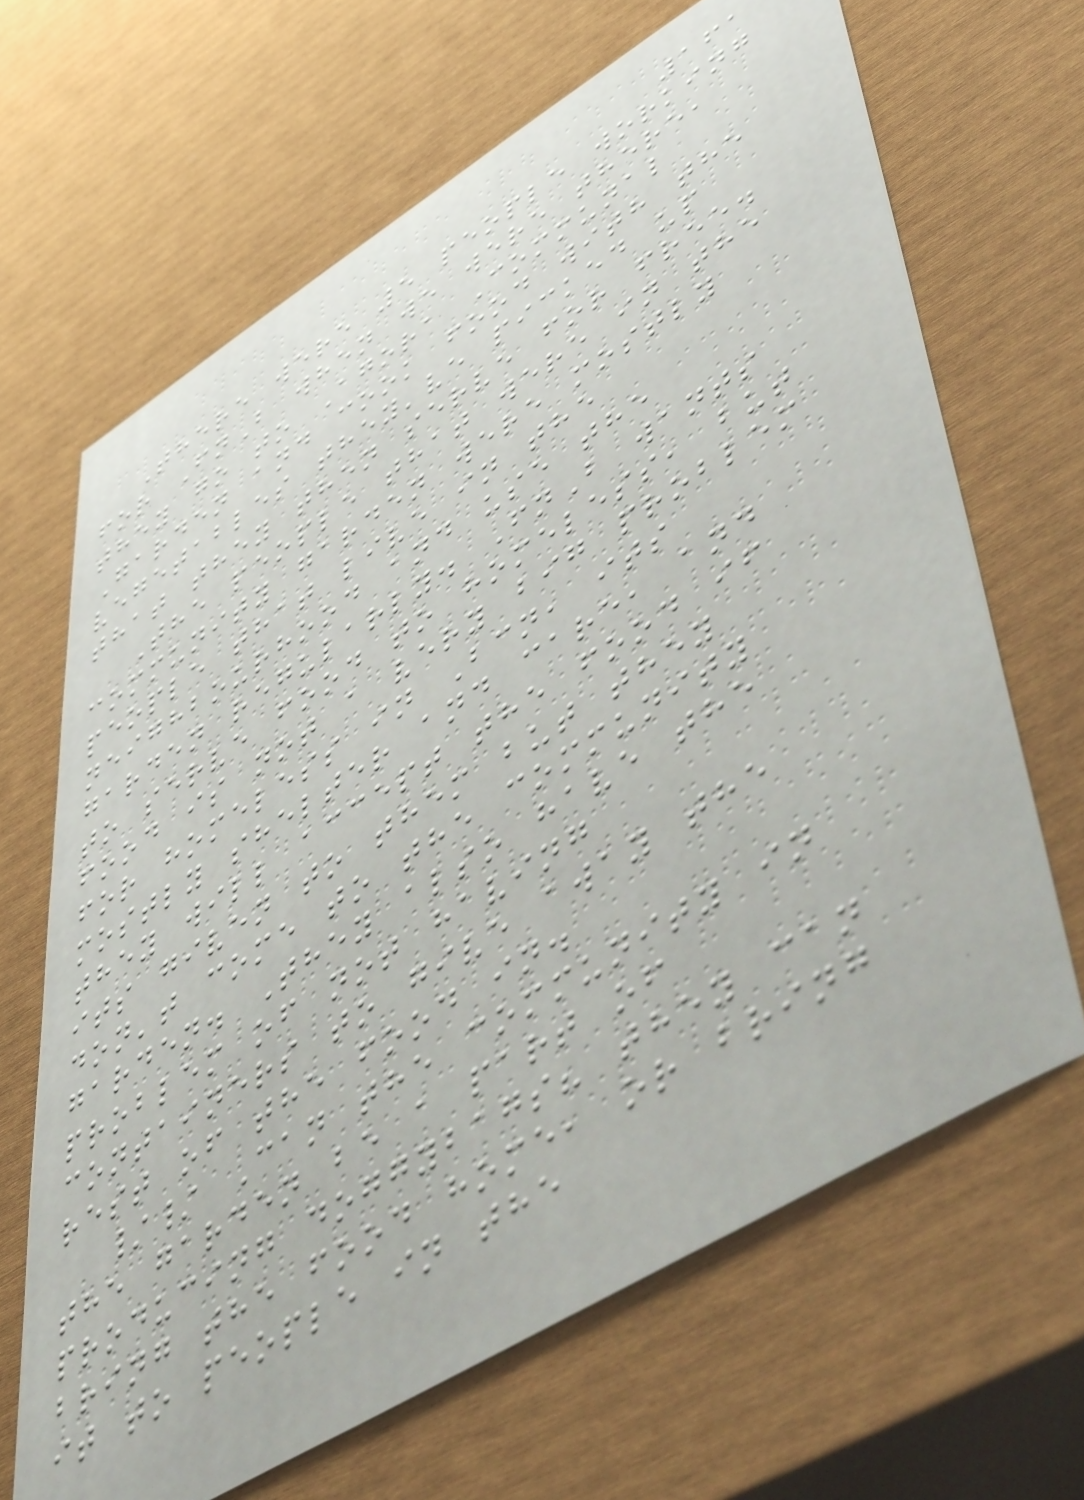161
There were 5 people working
for FnB when we were there,
they go to Agora Communal
Garden and cook food with the
vegetables they've picked up
that they then serve for free.
The people that were in the
community garden were mostly
people that live in the
neighbourhood and use the
garden regularly. FnB wants
to serve food to homeless, but
food is not a very big problem
for homeless in Bcn, its
mostly shelter and care, and
they will accept the food if
its given to them but they
don't come to the community
garden. They also have the
problem of not having
containers to give away the
rest of the food in.
// Can the community in
the garden be a part of
producing doggybags? they can
bring the food home, or bring
it to people in the
